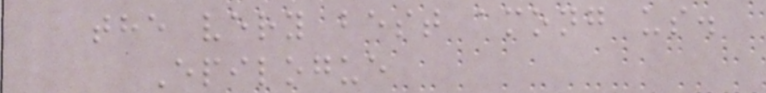the very best among us.
Epilogue
